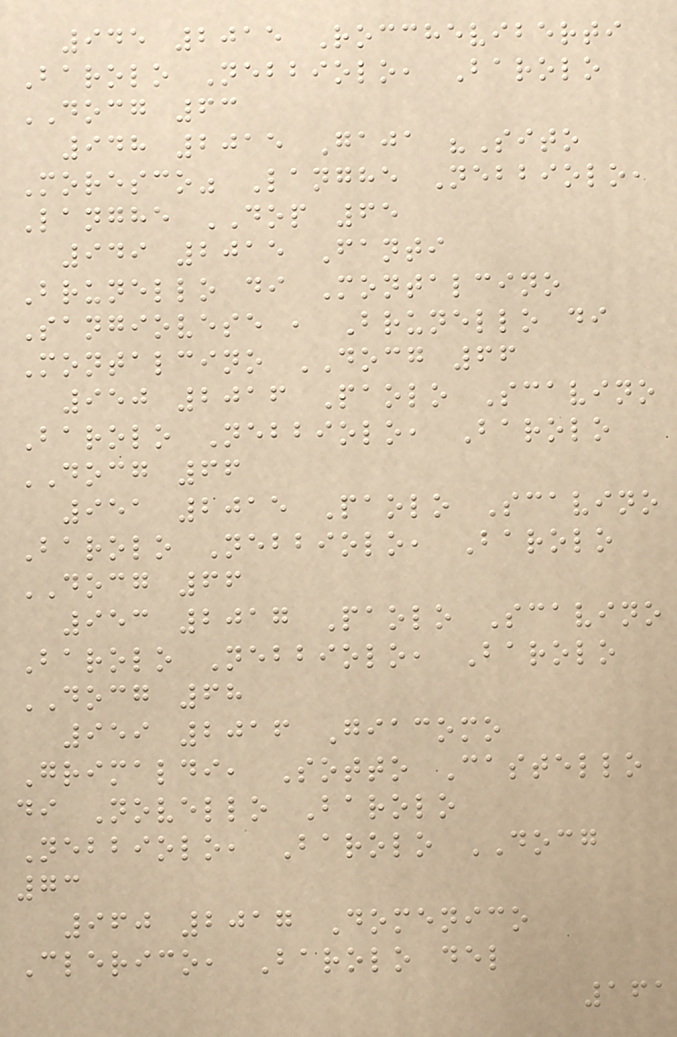945 2015 Roccheviberti
Barolo Nebbiolo, Barolo
DOCG 63
948 2015 Gaja "Sito
Moresco" Langhe Nebbiolo,
Langhe DOP 65
949 2015 Fanti
Brunello di Montalcino
Sangiovese , Brunello di
Montalcino DOCG 66
950 2016 Paolo Scavino
Barolo Nebbiolo, Barolo
DOCG 66
951 2015 Paolo Scavino
Barolo Nebbiolo, Barolo
DOCG 66
953 2017 Paolo Scavino
Barolo Nebbiolo, Barolo
DOCG 68
959 2016 Giacomo
Grimaldi, Sotto Castello
di Novello Barolo
Nebbiolo, Barolo DOCG
73
960 2017 Domenico
Clerico, Barolo del
161
